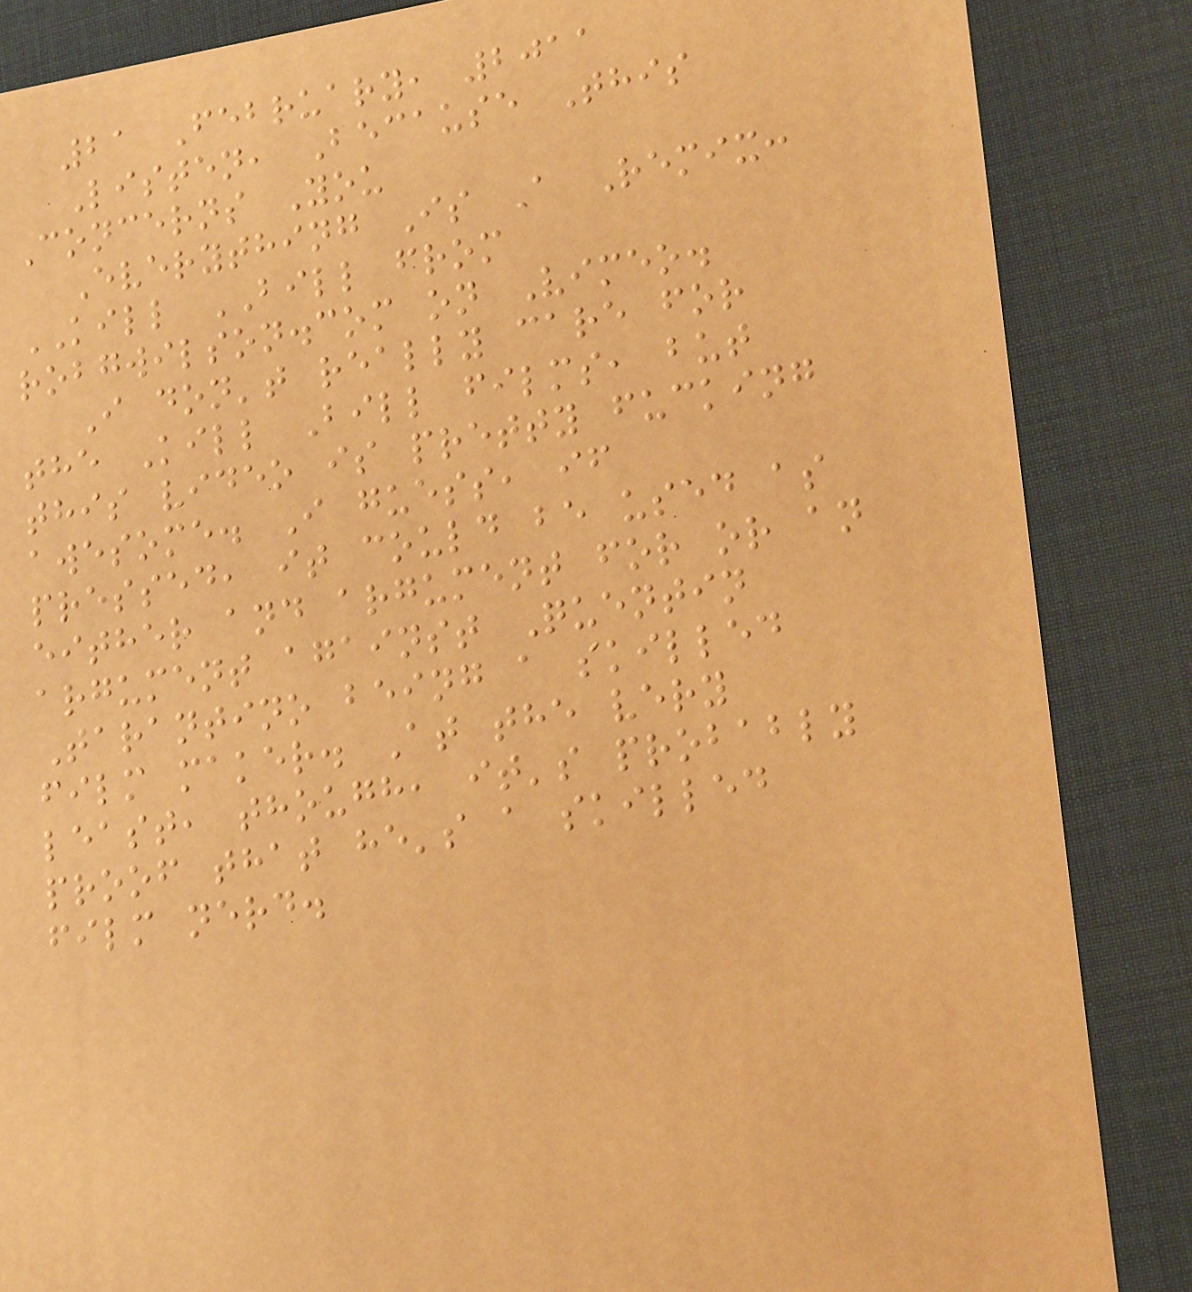21 February, 2011
Listen, Because This
Concerns You
Everything Is A Remix:
KILL BILL from
robgwilson.com on Vimeo.
I don't really care for
the Kill Bill films, but
this video is pretty fucking
awesome. I guess, if
pressed, it could be used as
either and argument for or an
argument against Quentin
Tarantino being a skilled
film maker. At the very
least, though, it's probably
proof that he's a skilled
film nerd.
